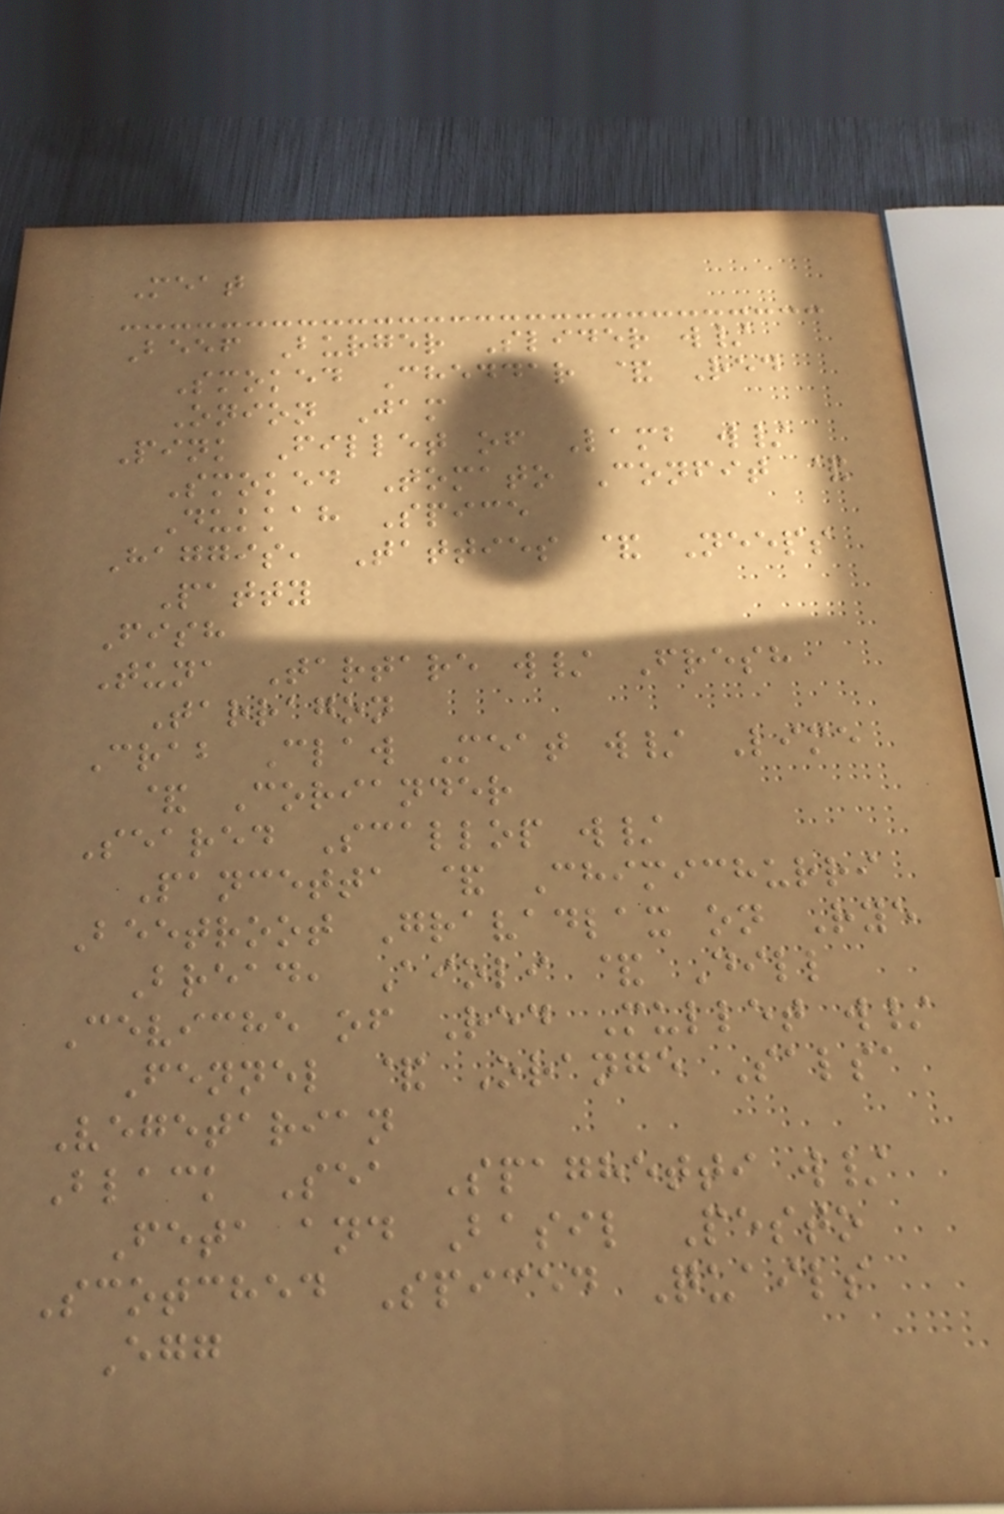Meat
Beef Burger Slider w/
Smoked Cheddar & Red
Onion Jam
Pink Fillet of Lamb w/
Smoked Tomato Confit &
Dukkah Spice
Haggis, Tatties & Neeps
Patty
Fish
Tuna Tartare w/ Fresh
Tarragon
Crab Claw Meat w/ Lime
& Coriander
Seared Scallop w/
Pancetta & Chimichurri
Beetroot Gravadlax on Rye
Bread, Aioli & Dill
Ceviche of Red Mullet w/
Fennel & Orange Salsa
Vegetarian
Black Sea Spaghetti w/
Feta and Basil Pesto
Scotched Spiced Quails
Egg
